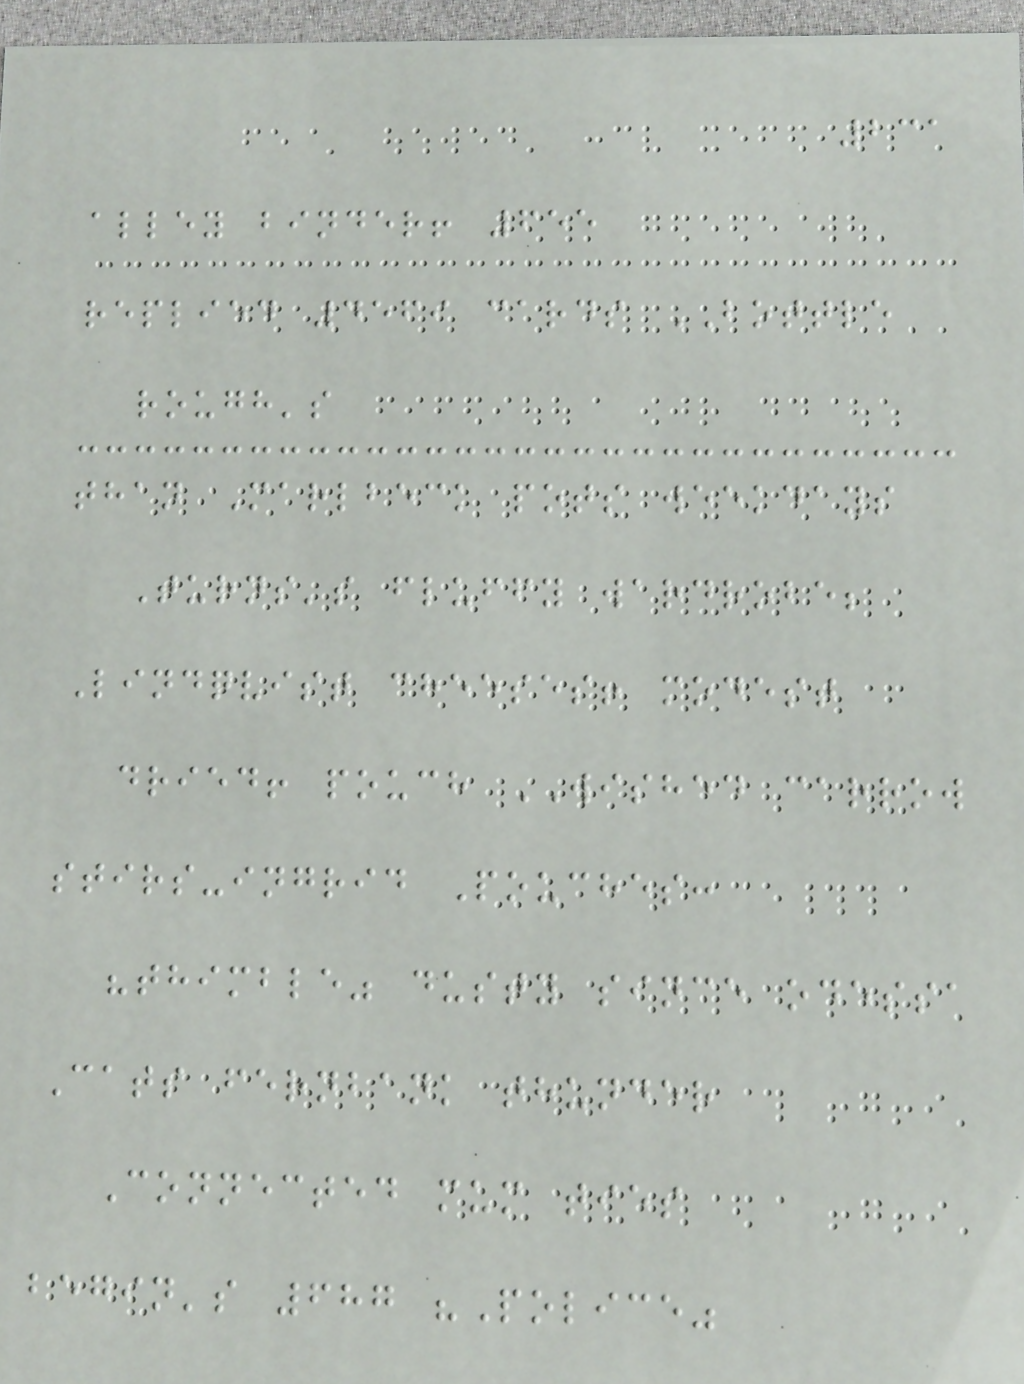231
alley binder! 655
replied 4569 cards BOTTLE
rough's
than Marlbeck pots weekdays
Turns's fluffy wardrobe;
Lindqvist cheeses! modest
dried! pouch WISHED carrow
stirs-ingrid Pouches:
"thimble" dusty since odessa
Cats fernbank thunder
Connected mum ties
begin's 687 "Police"
